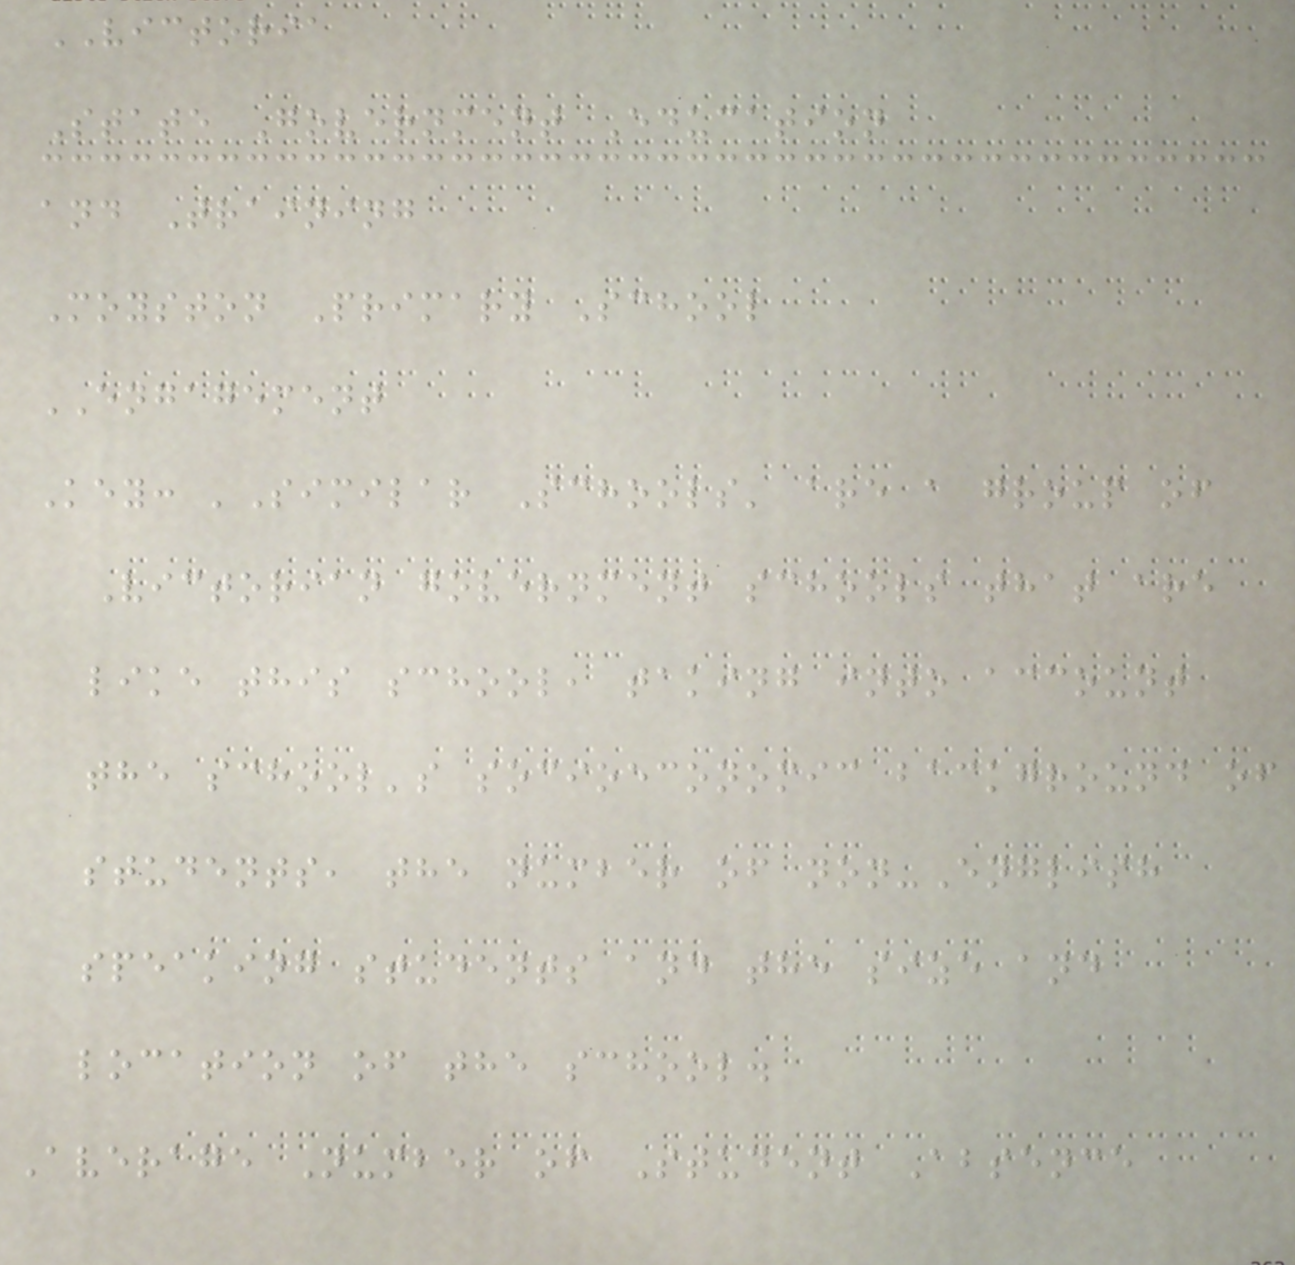VICTORIA
State Government Education
and Training
Moyston Primary School
ENGAGEMENT
Key: 'Similar Schools' are a group of
Victorian government schools that are
like this school, taking into account
the school's socioeconomic background of
students, the number of non-English
speaking students and the size and
location of the school.
Average Number of Student Absence
